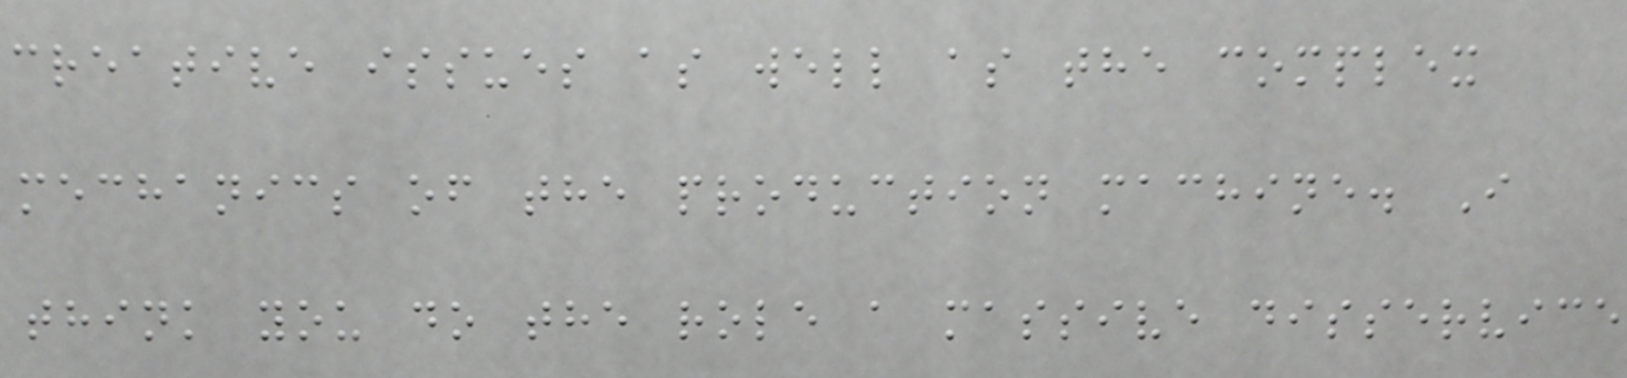creative issues as well as the complex
mechanics of the production machine. I
think you do the role a massive disservice
